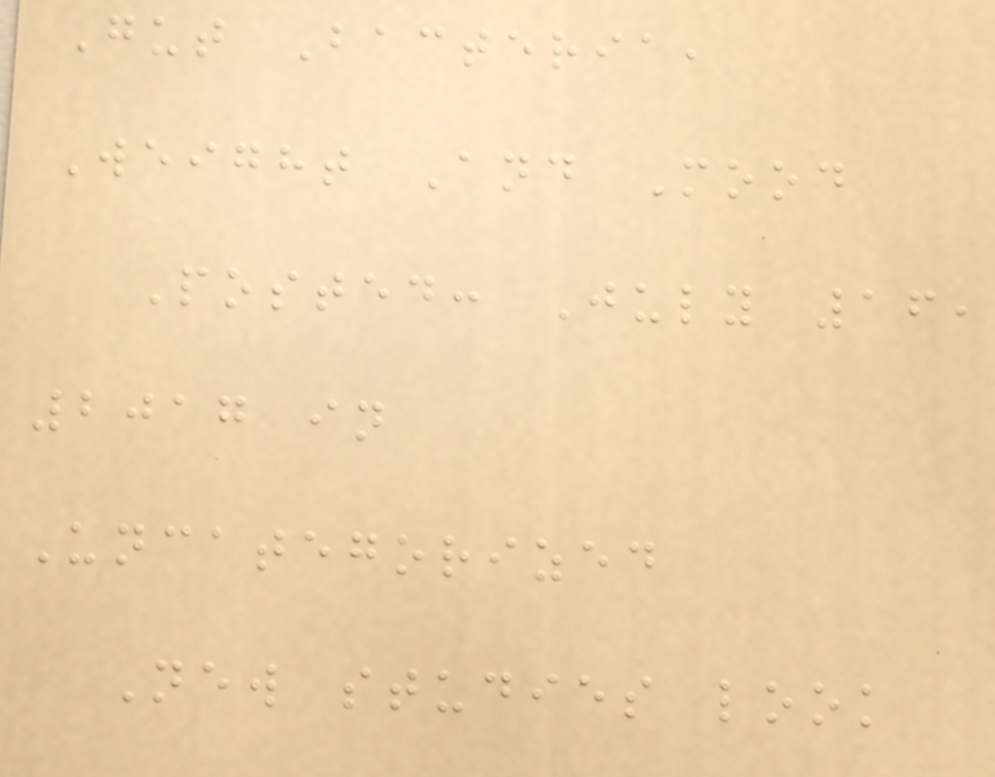Gut Bacteria,
Weight And Mood
Posted: July 16,
2017 in
Uncategorized
New studies look
